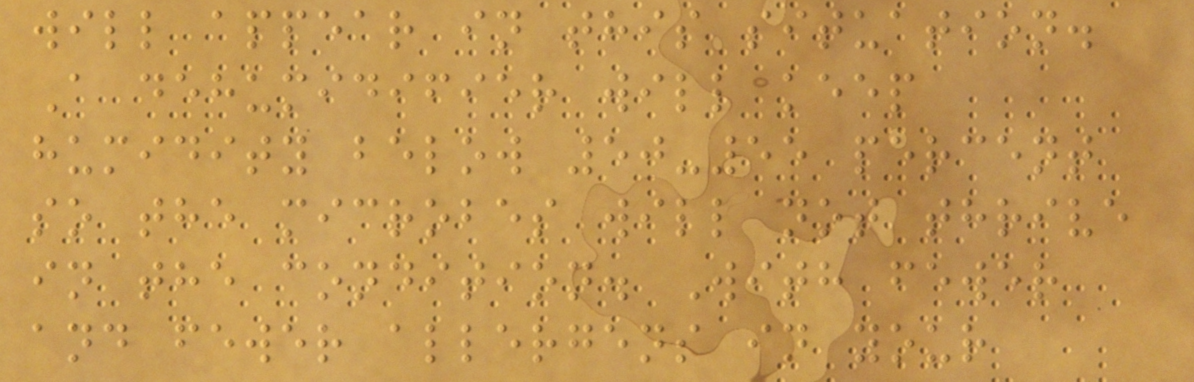will appear in this situation.
A dehumidifier will keep
humidity below 50-55 percent
so the microbes will not thrive
in the condition. With fewer
and fewer allergens in your
